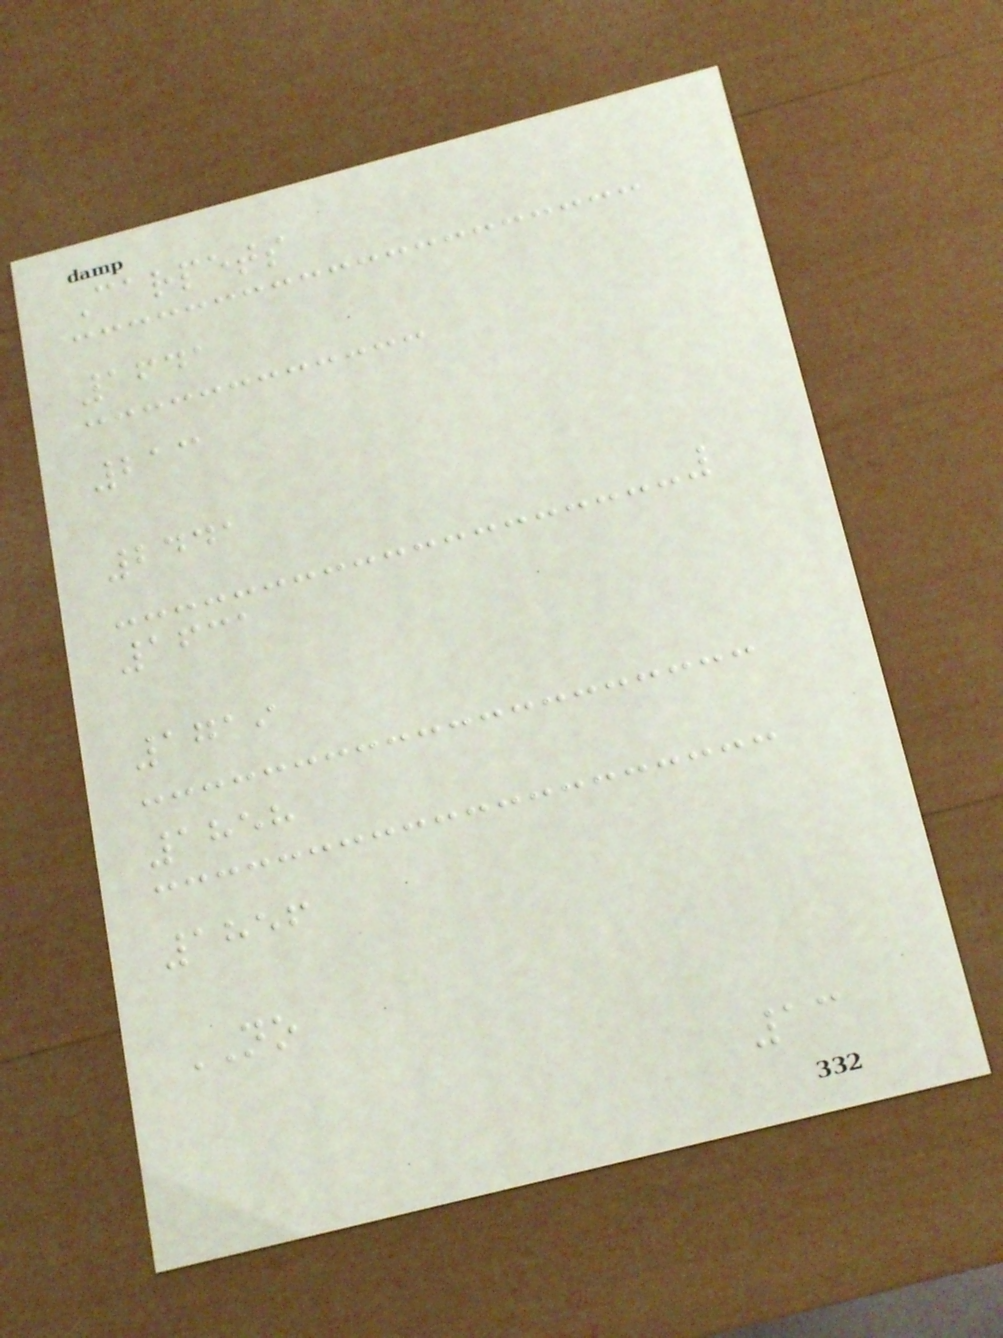Carpets
1641
213
2441
1631
1719
1858
1856
NO
13
